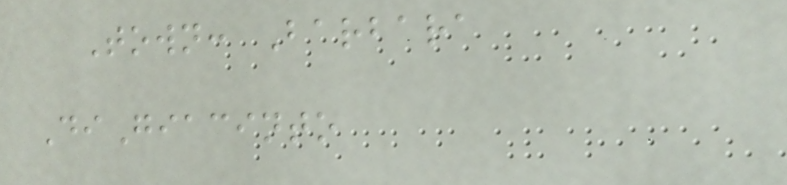Town: Barbara
DiGiacinto
